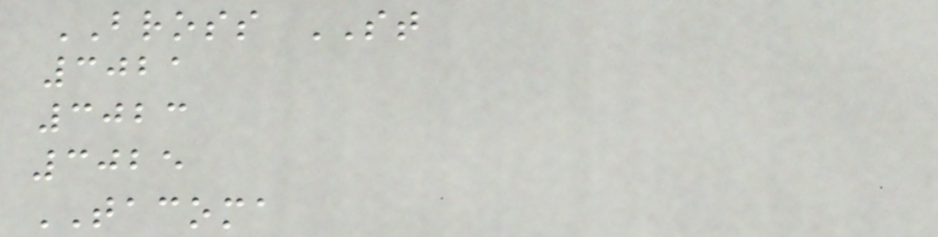BROSS ST
3021
3023
3025
TACOMA
